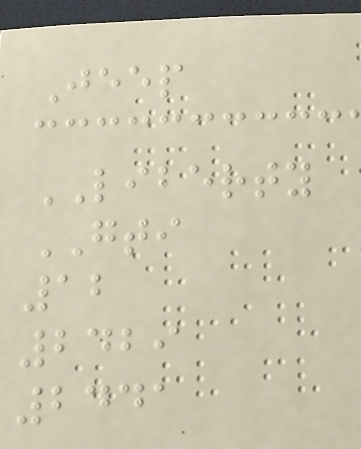Jeep
LIBERTY
GTI
12
2429
2441
